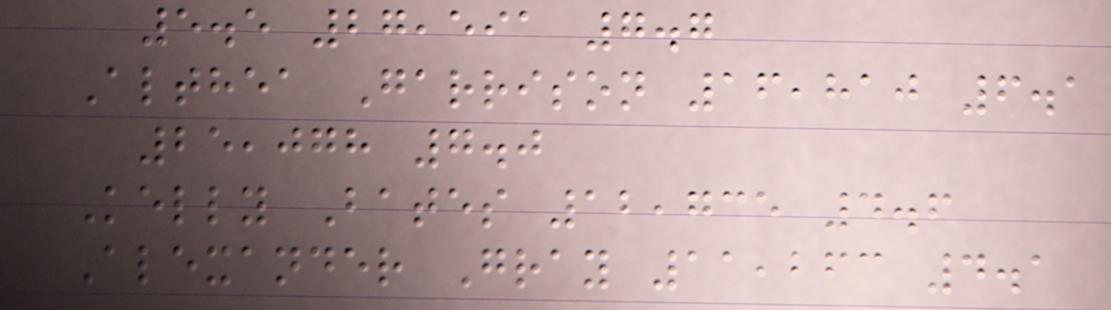5.5 27,591 7.7
Althea Garrison 16,810 6.1
25,078 7.0
Kelly Bates 12,735 4.6
Alexander Gray 11,263 4.1
